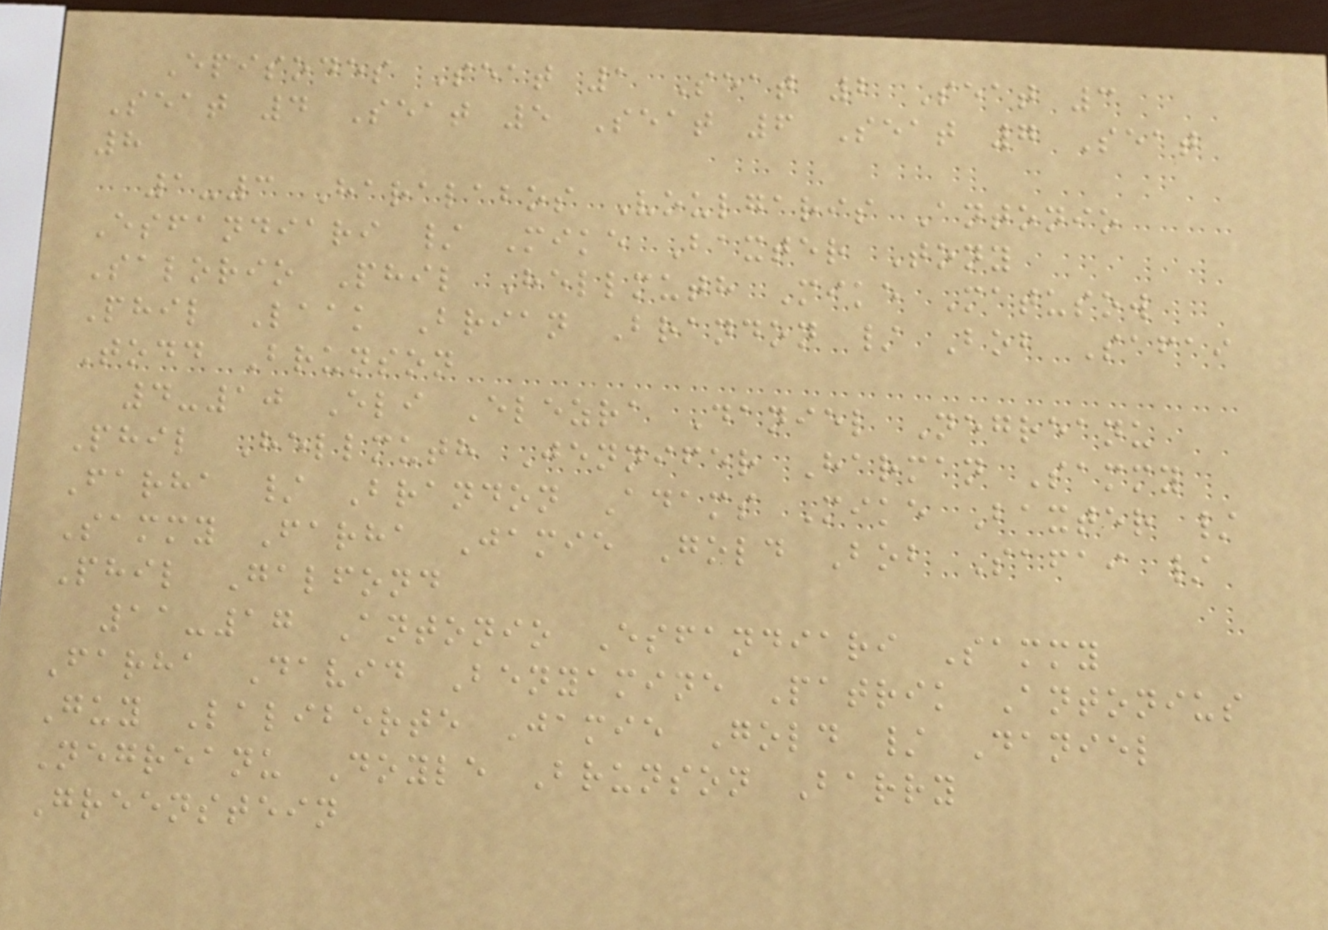Episodes Seat 1 Seat 2 Seat 3
Seat 4 Seat 5 Seat 6 Seat 7 Seat
8
1-3 Haralabos Voulgaris Antonio
Esfandiari / Mike Baxter Tony
Salorio Phil Hellmuth Mike Matusow
Phil Laak Brian Brandon / Bob Safai
Todd Brunson
4-10 Eli Elezra Daniel Negreanu
Phil Hellmuth Jennifer Harman Sammy
Farha / Brandon Adams Mike Baxter /
Sammy Farha Jamie Gold Bob Safai /
Phil Galfond
11-17 Antonio Esfandiari Sammy
Farha David Benyamine Patrik Antonius
Guy Laliberte Jamie Gold / Daniel
Negreanu Doyle Brunson Barry
Greenstein
